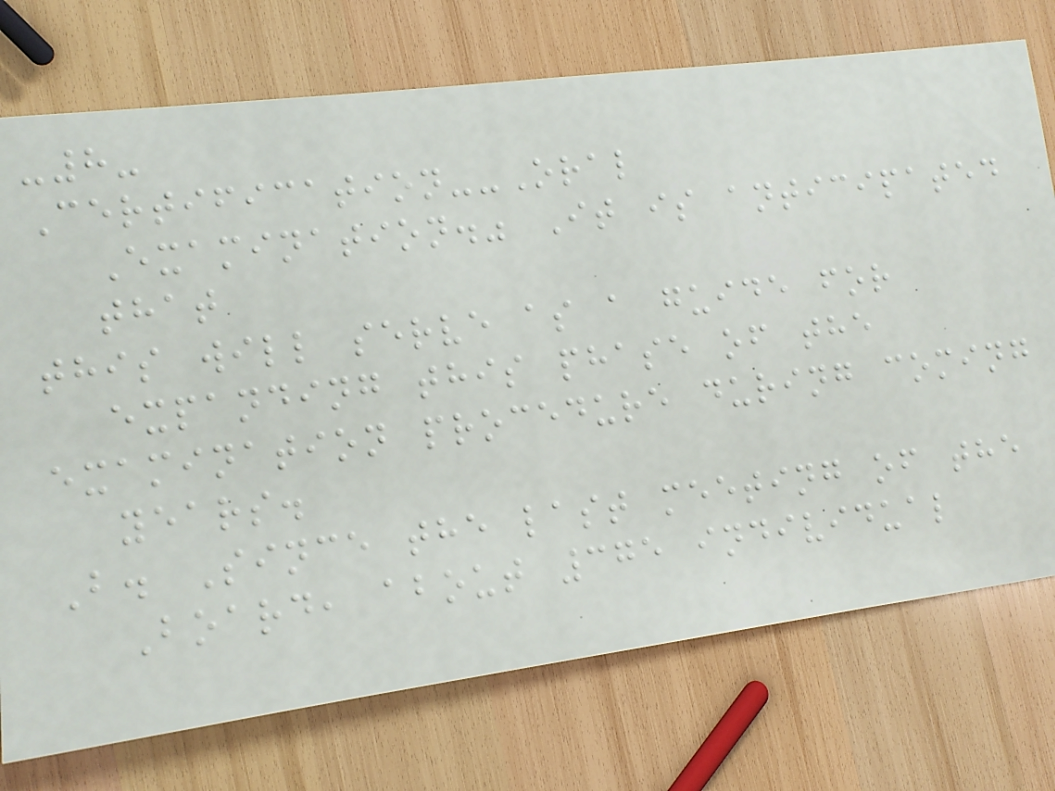-8-
Certification--Oral
Examination." It is anticipated
that
this will serve as a guide for
expanding this phase of the
examination procedure during coming
years.
B. Since the last meeting of the
Board, about 375 individual
